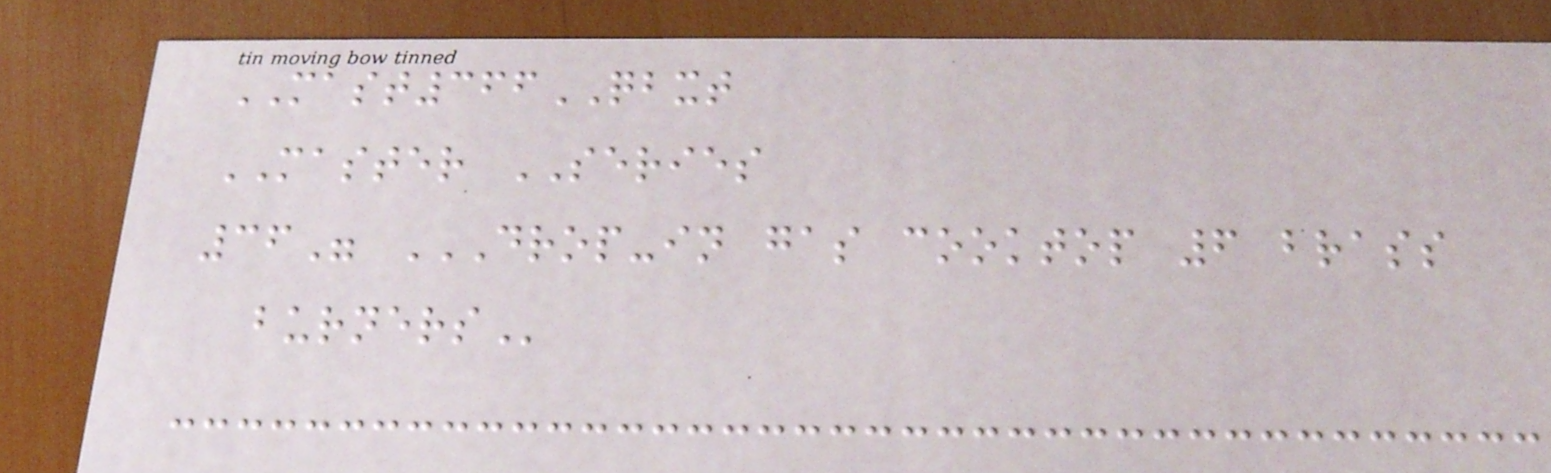MAST366QBXT
MASTER SERIES
36" DROP-IN GAS COOKTOP 6 BRASS
BURNERS
